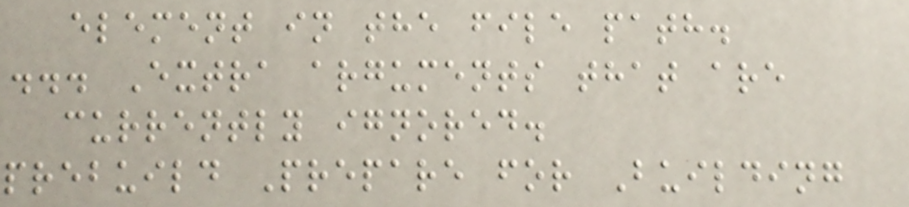element in the file path.
... Extra arguments that are
currently ignored.
prebuild Prepare for Building
